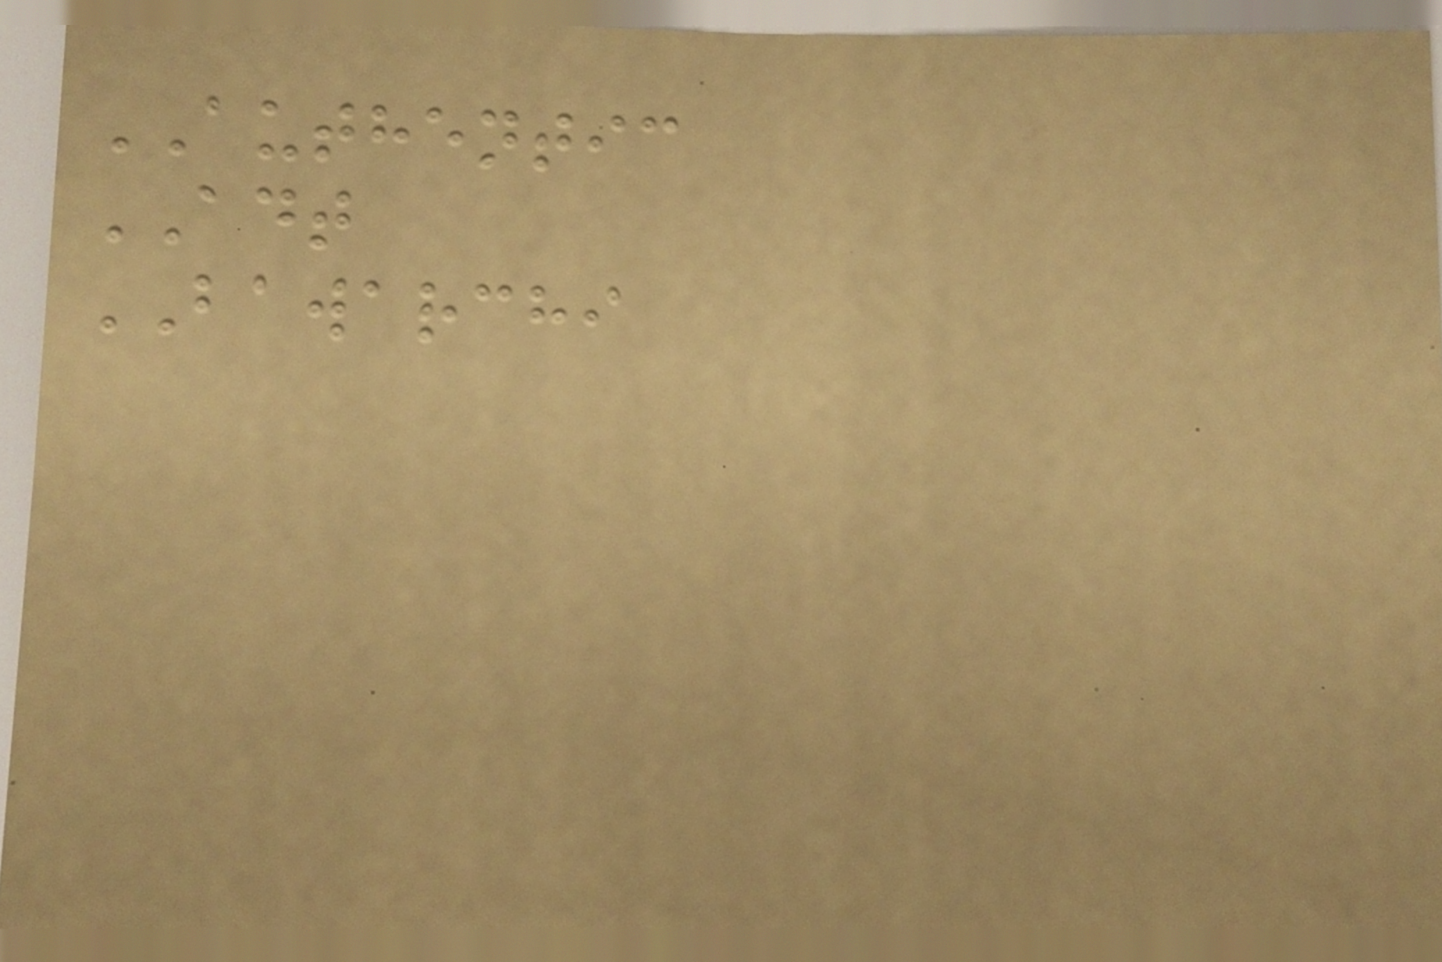AUTHENTIC
ADT
BAWARCHI
